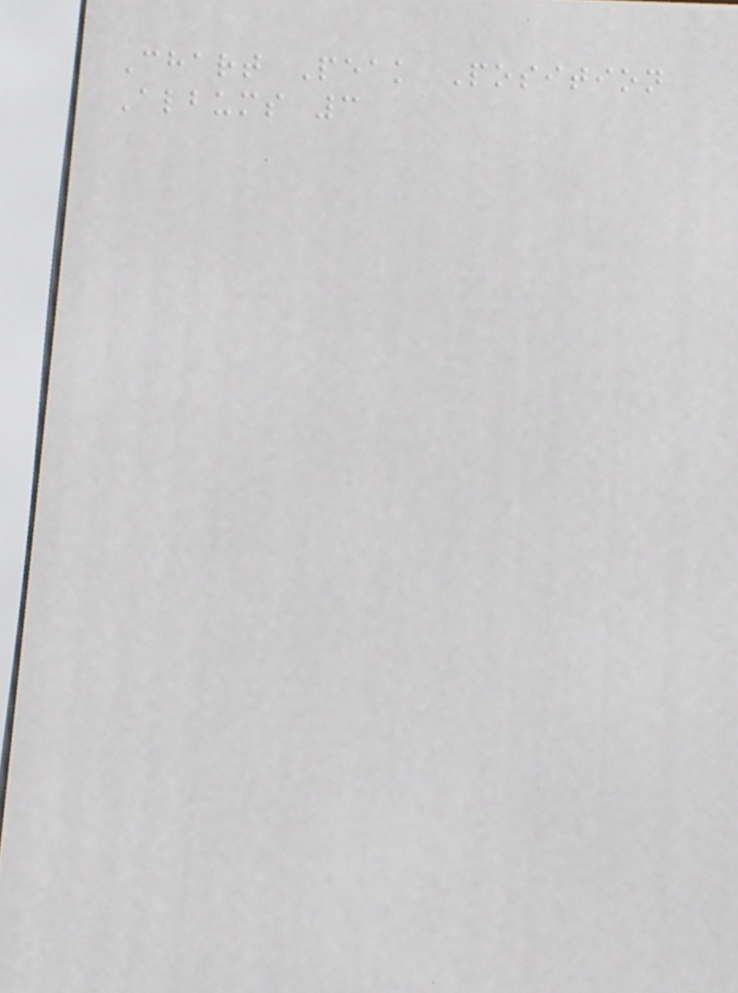Chart Peak Position
Albums 3
